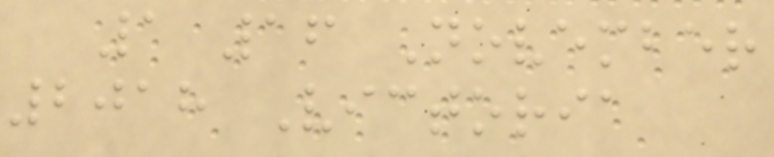1 16 November
2018 Victoria
